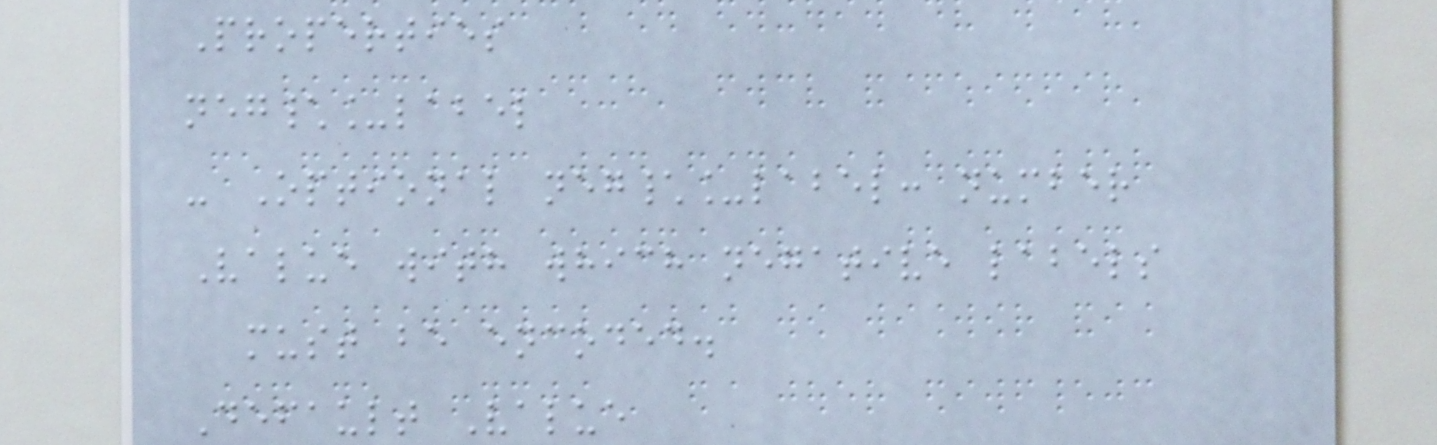Properties
neg\_label
- Optional neg\_label: number
Value with which negative labels
must be encoded.
Default Value
